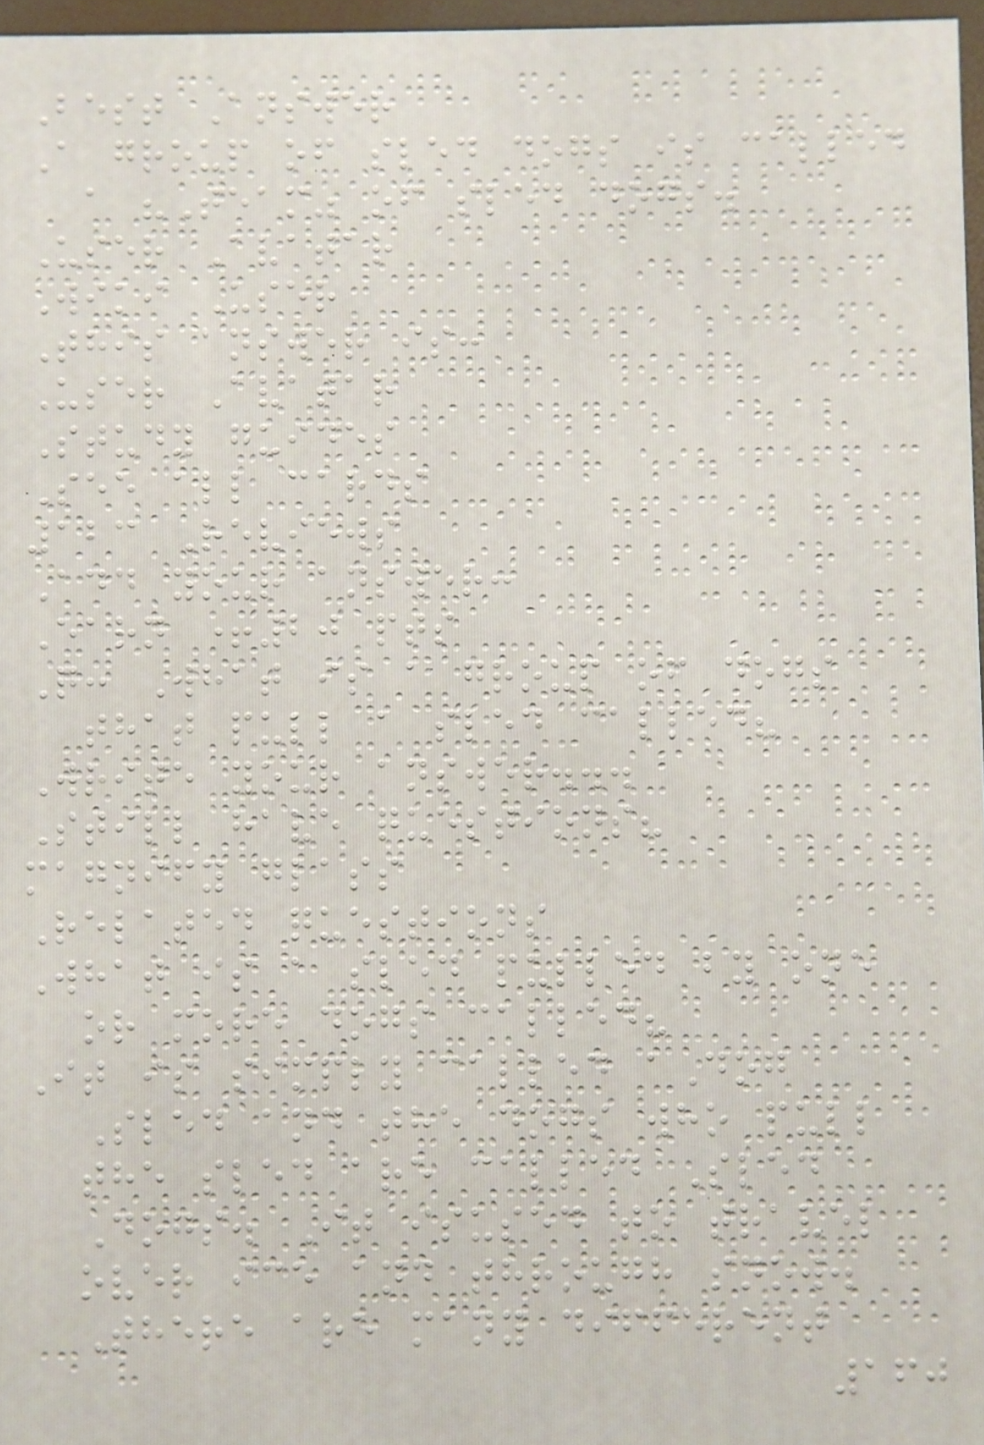Best Answer
A group of sled dogs is called
a "Team" of sled dogs.
User Avatar
Wiki User
This answer is:
User Avatar
Study guides
See all cards
123 Reviews
Add your answer:
Earn +20 pts
Q: What is a group of dogs
that pull a sled called?
Write your answer...
Still have questions?
magnify glass
Related questions
What is a sled pulled by one
or more dogs called?
It is simply called aDog
Sled and the dogs who pull
the sled are called Sled
Dogs. It isused to travel
over ice and through snow.
There are many different
160
